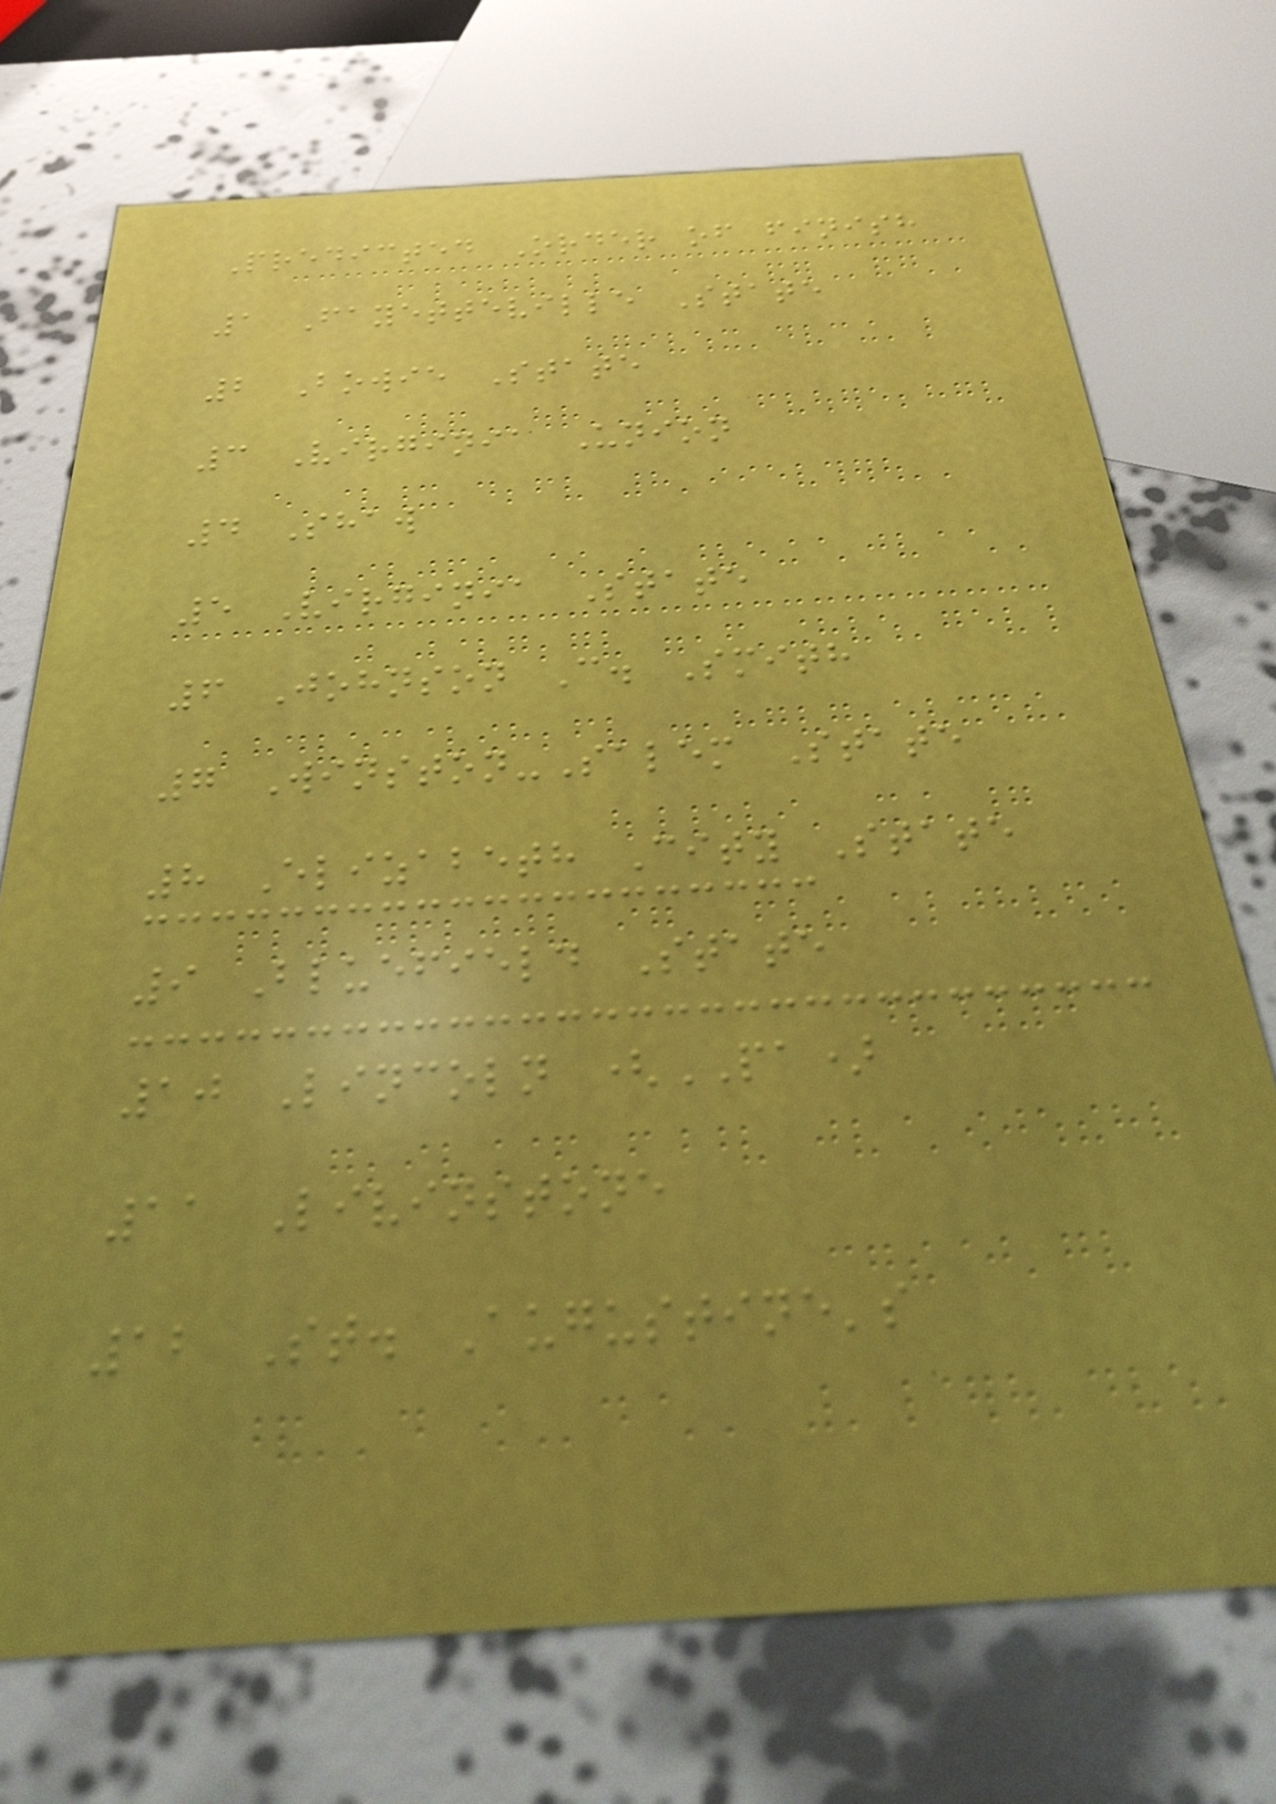Predicted Order of finish
1 Fayetteville State
2 Bowie State
3 Virginia Union
4 Shaw
5 Virginia State
6 Johnson C. Smith
7 Winston-Salem State
8 Elizabeth City State
9 Bluefield State
10 Lincoln (PA)
11 Livinstone
12 St. Augustine's
